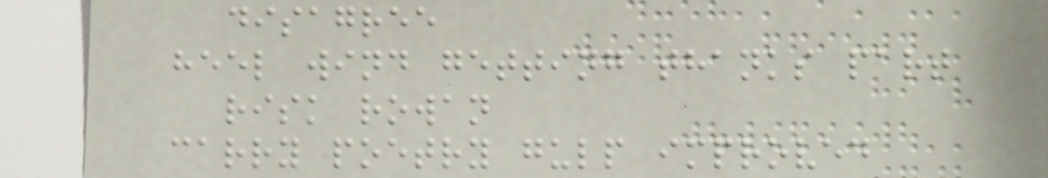disagree
heel wind getting thanks part
risk rowan
carry poetry gulp improved
